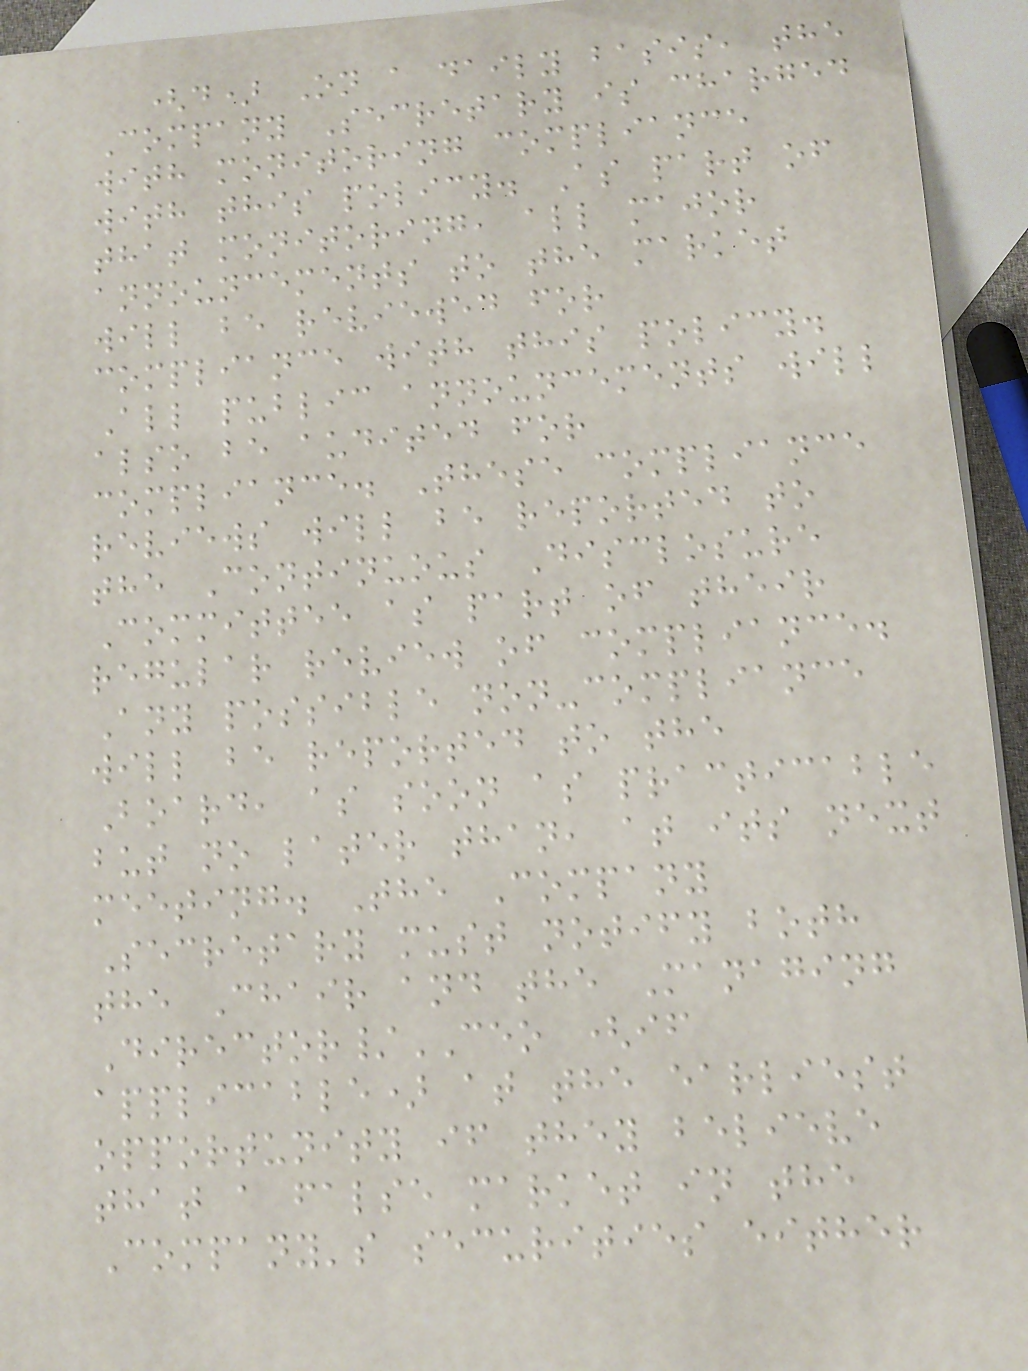(d) On a daily basis, the
Company Secretary is charged
with monitoring compliance
with this policy. As part of
that monitoring, all major
announcements to the market
will be reviewed for
compliance with this policy.
All public announcements will
also be audited for
compliance. These compliance
reviews will be reported to
the Continuous Disclosure
Committee as part of their
regular review of compliance.
Any possible non-compliance
will be reported to the
Board, as soon as practicable
but no later than, at its next
meeting. The Company
Secretary must notify both
the Chair and the Managing
Director/CEO (if
applicable) at the earliest
opportunity if they believe
that a false market in the
Company's securities either
